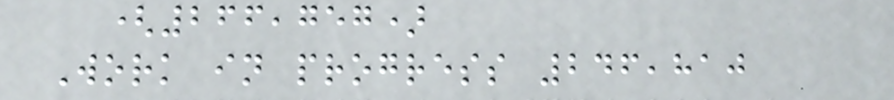(266,757)
Work in progress 246,810
